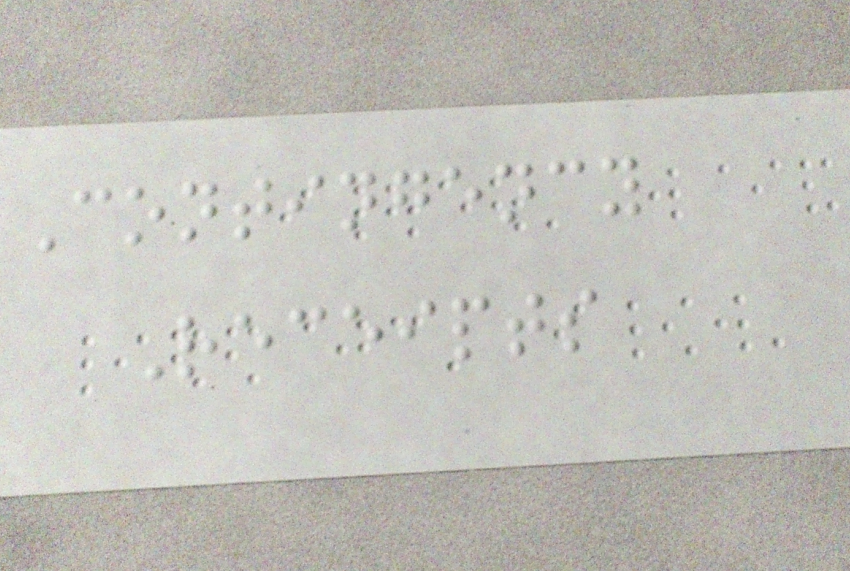Contingency
Receipts
